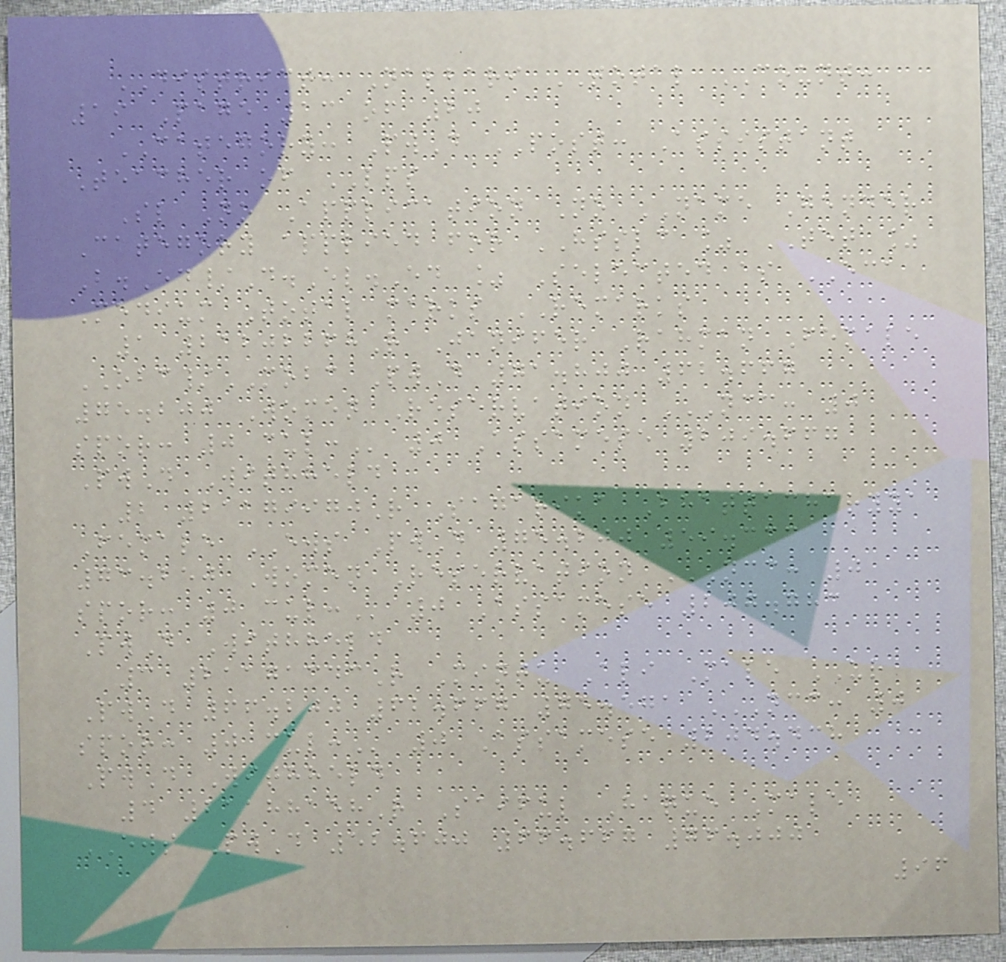DISTRICT: Nalbari TOTAL COUNT:
19 Page 13 of 20
CATEGORY: PwD POST: Assistant
Teacher of LPS
Sl No Application No NAME Gender
Category applied for HSSLC % TET %
B.Ed/D.El.Ed % Selected as ECA
Medium Total marks REMARKS
1 21202268R Janifer Rahman Female
OBC/MOBC PwD 71.800 62.667
75.200 Women Reservation NCC: 0
SPOR: 0 CUL: 0 Assamese 209.667
PwD Withheld
2 21179970R Sagarika Bhattacharyya
Female EWS PwD 75.200 59.333
73.250 Women Reservation NCC: 0
SPOR: 0 CUL: 0 Assamese 207.783
PwD Withheld
3 21171343R Mintu Ali Male UR
PwD 66.200 62.667 75.571 NCC: 0
SPOR: 0 CUL: 0 Assamese 204.438
PwD Withheld
4 21188158R Saiful Haque Male
EWS PwD 52.600 66.667 76.000
96
